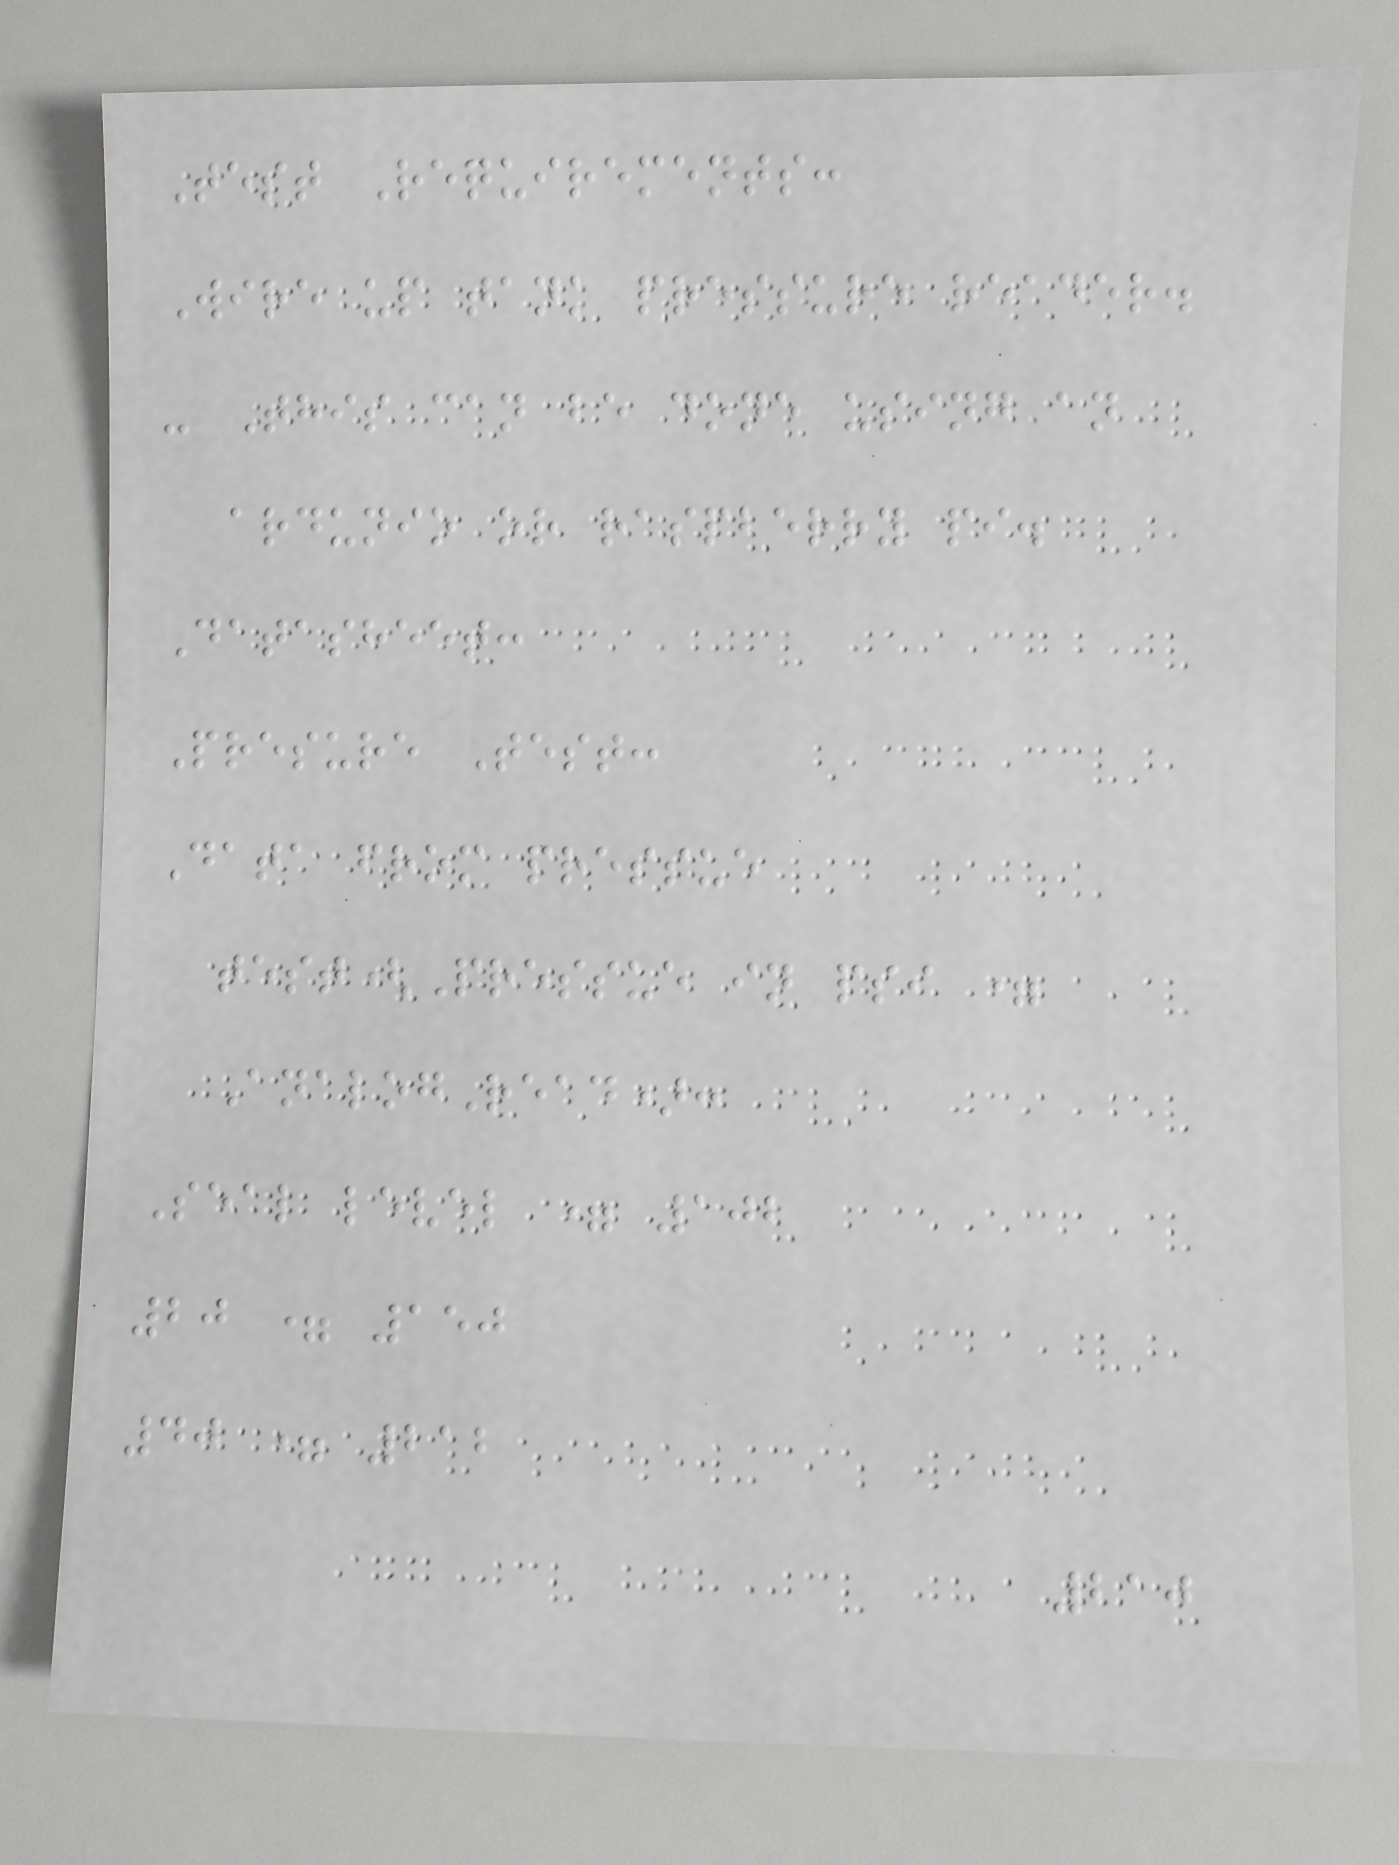Test Requirements:
Wire up tank pressure reader.
- This can be done using an
ardunio or raspberry pi.
Datasheet:
Presure Test:
Data from pressue
test(Pressue in psi =
AnalogRead):
Seal level = 102
20 = 150
40 = 212
210
